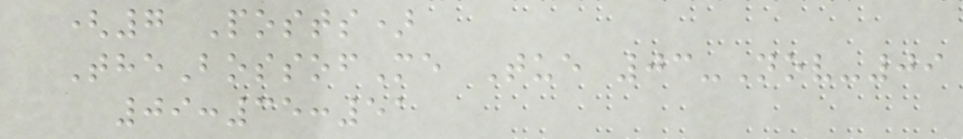(7 Posts)
TheBossofMe Tue 03-Nov-09
09:35:51
